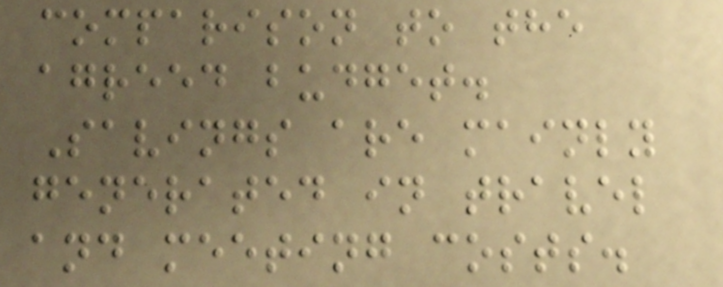comparison to the
agreed budget.
Savings are mainly
generated in travel
and meeting costs.
